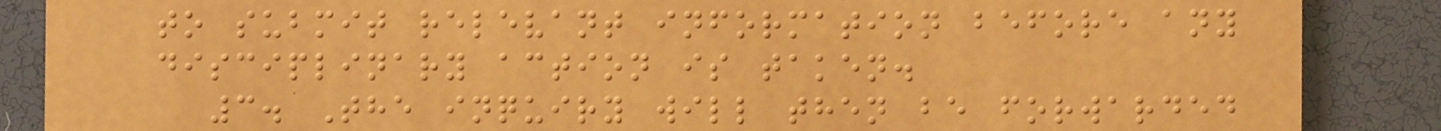to submit relevant information before any
disciplinary action is taken.
3. The inquiry will then be forwarded
